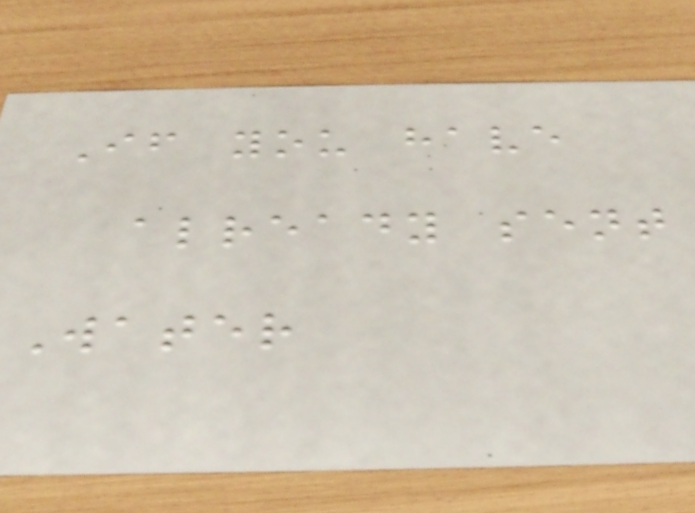If you have
already sent
Water
